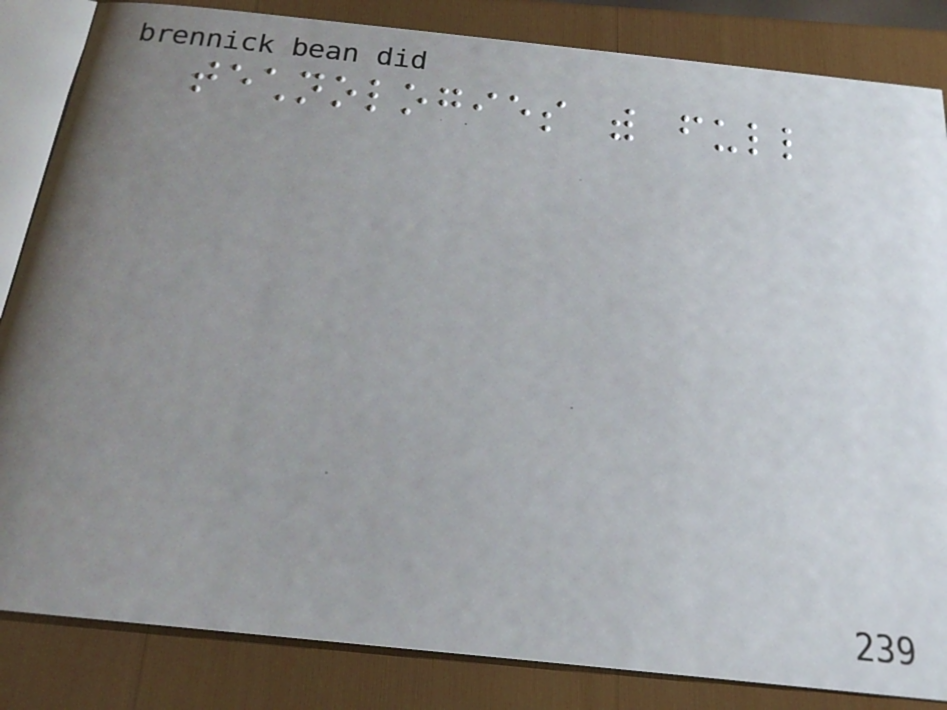technologies with full
